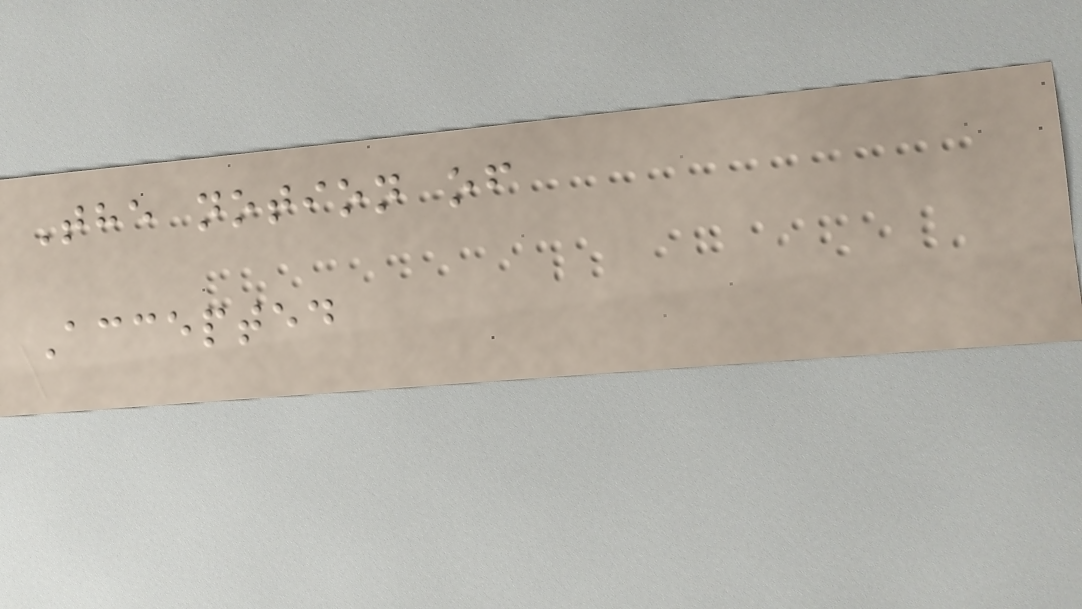The notion of
Accepted
